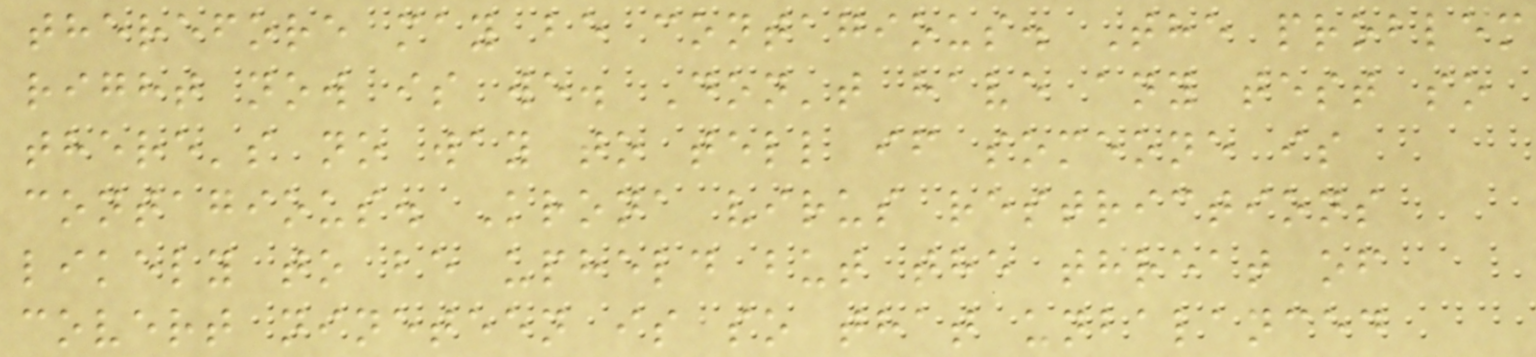therefore may be contagious. The problem
right now is we. Don't have any test so
there's no way to tell if someone is
contagious. Krona virus restrictions
likely to be upheld but the threat of
covert nineteen is so that unbalanced
